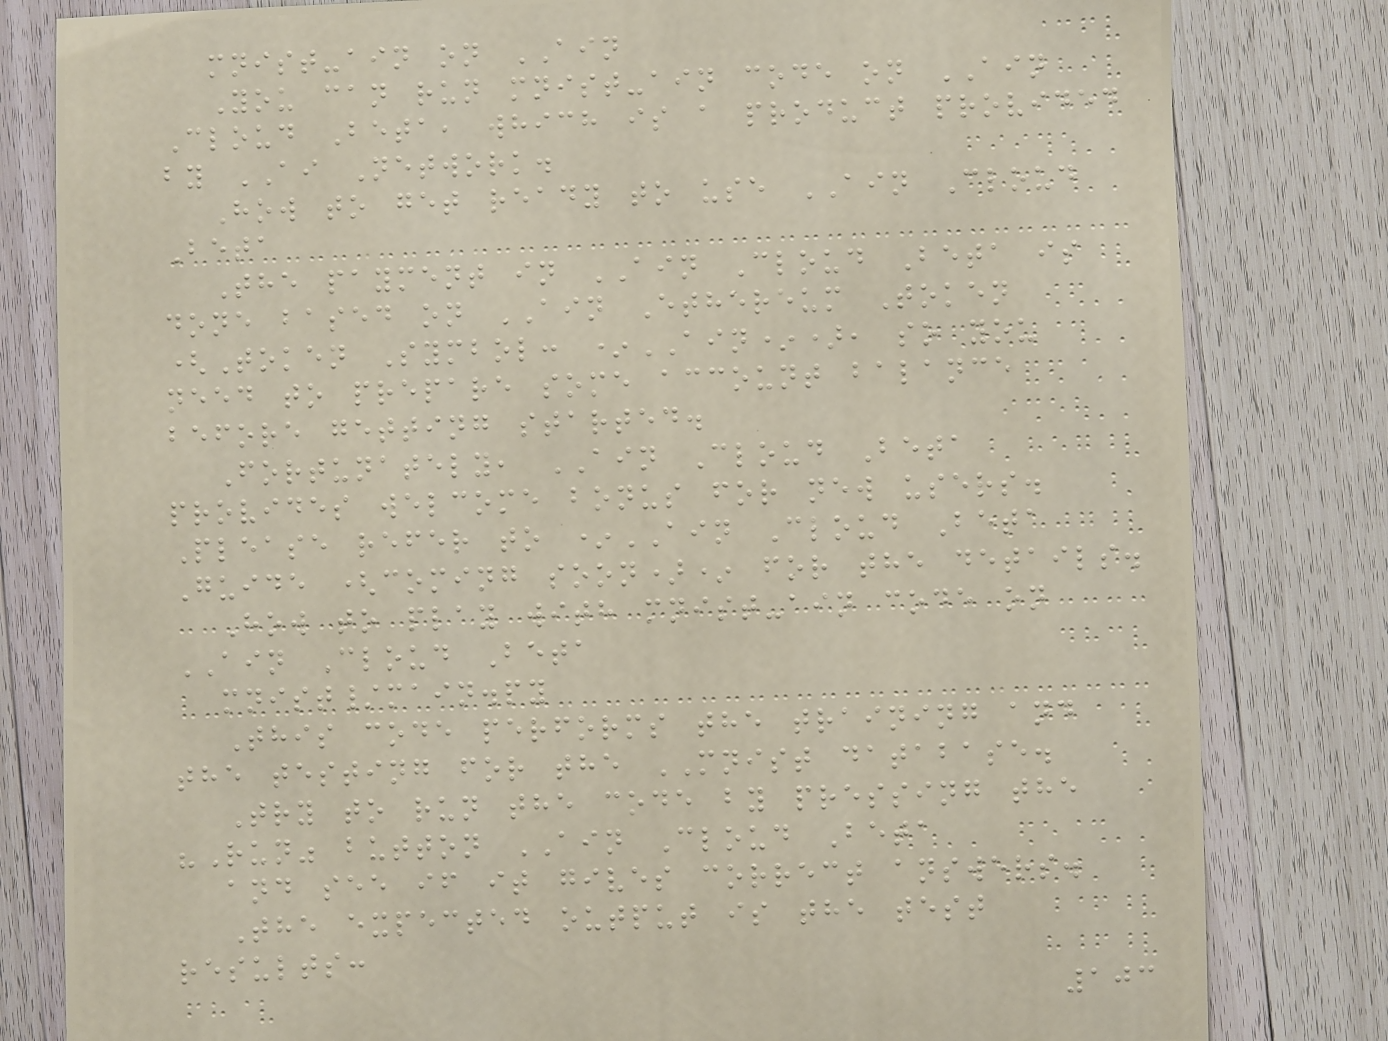mnist-ain on AIN
You can run mnist-ain code on AIN
Cloud Beta, which is a product provided
by AI Network.
How to get ready to use AIN Cloud
Beta
The payment in AIN Cloud Beta is
done based on AIN Ethereum Token
(Token Symbol: *AIN*), so you
need to prepare some account balance
before getting started.
Fortunately, AIN Cloud Beta
provides welcome bonus for new users.
Please refer to *AIN Cloud Beta
Guide (coming soon)* for the details.
How to play with mnist-ain code on
AIN Cloud Beta
mnist/main.py
This code performs the training and
the testing for the MNIST database.
Try to run the code by pressing the
"Run" button AIN Cloud Beta
and see if it gives correct answers.
The expected output is the test
results:
103
